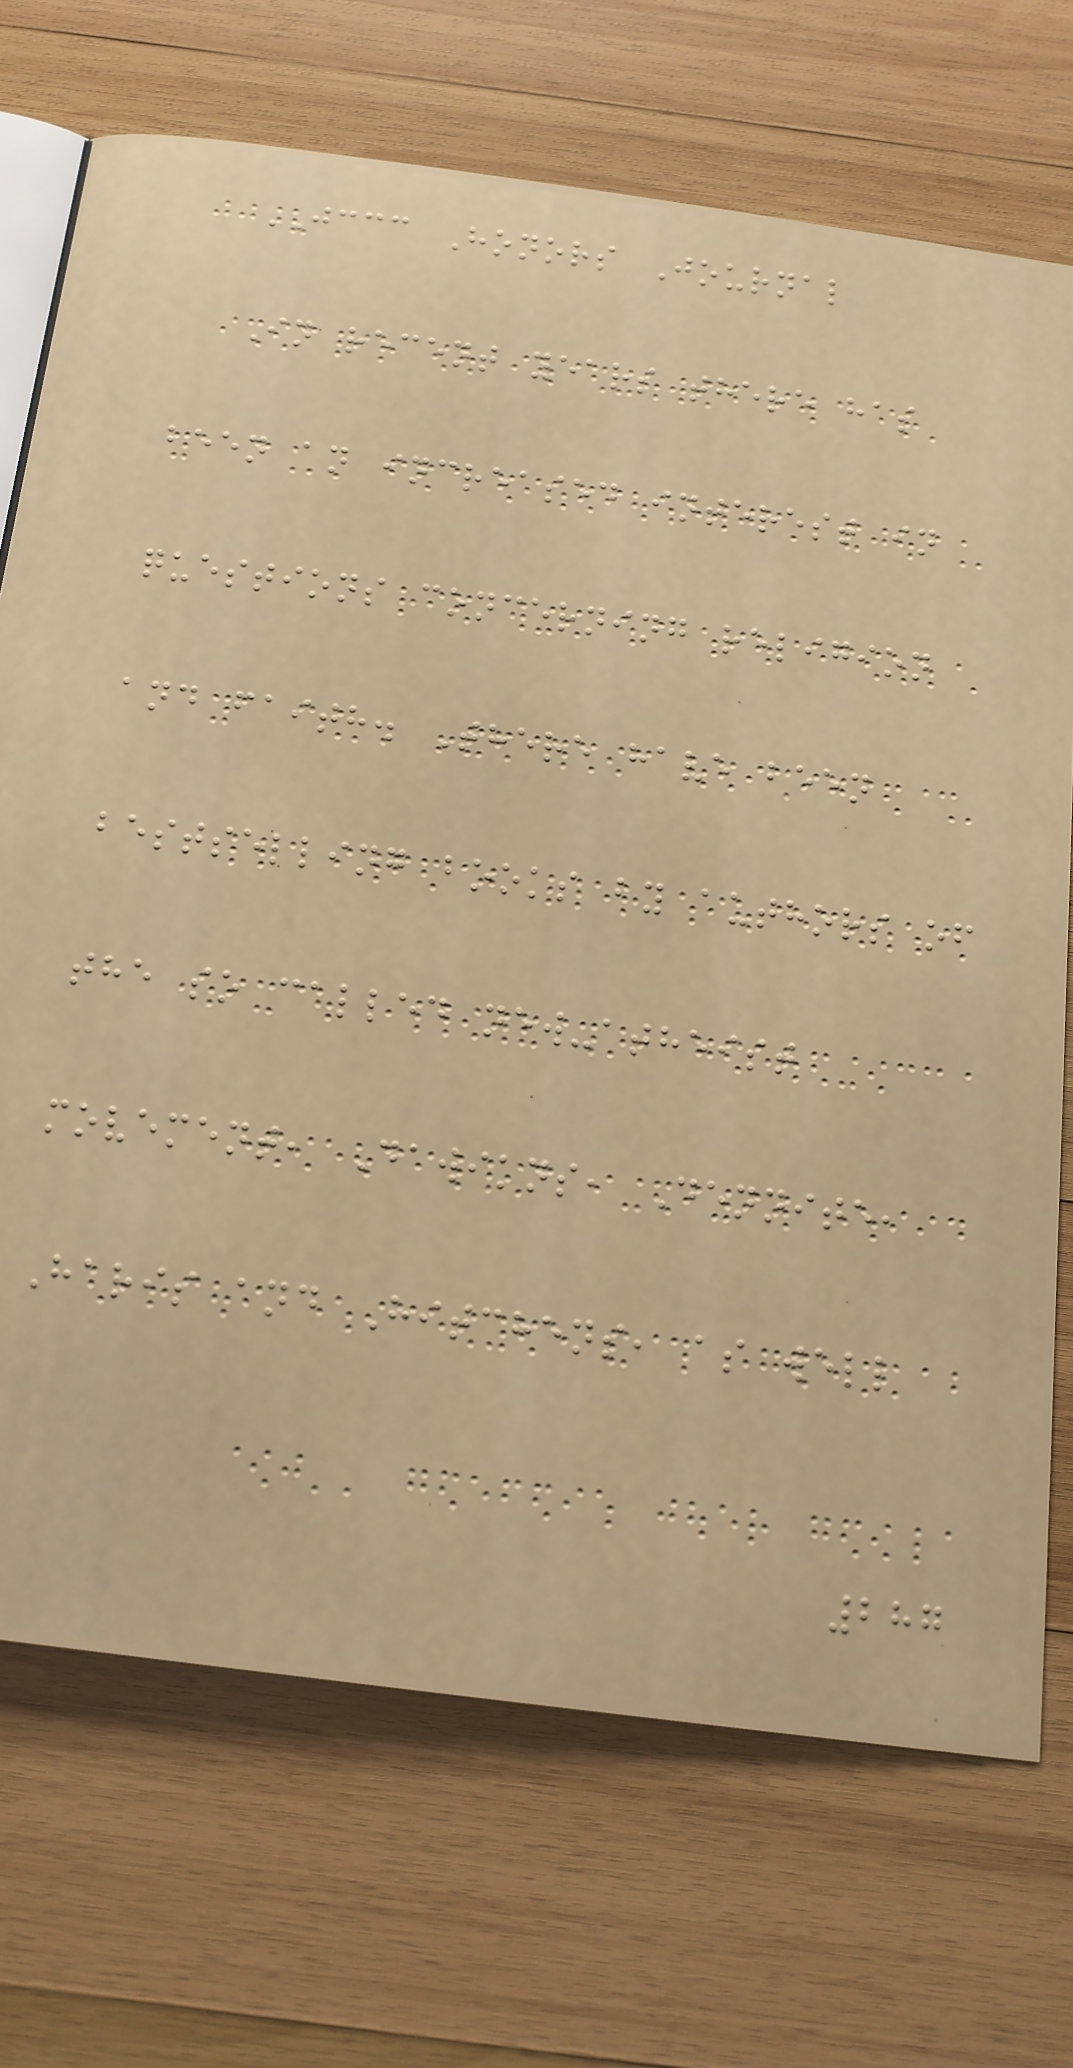JCCC Honors Journal
In recent years there has
been an increased interest in
questions concerning religion
and faith. There have been
bestselling books by authors of
the so called new-atheist
movement, Dawikns, Dennite,
Haris and Hitchens, as well
287
